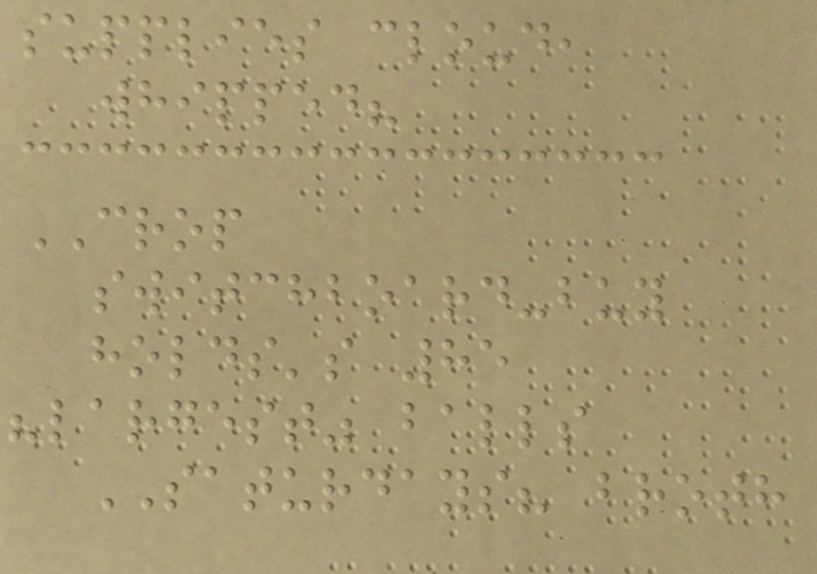supplies cloud,
whipped?
CROP
switchboard-buy
holds's 85
"largest" balls
SATURDAYS? broth
